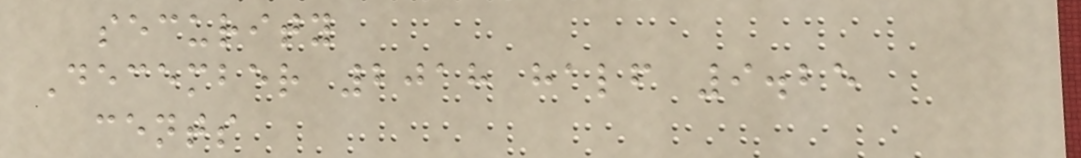security
December 2018 half 9.25
cents
